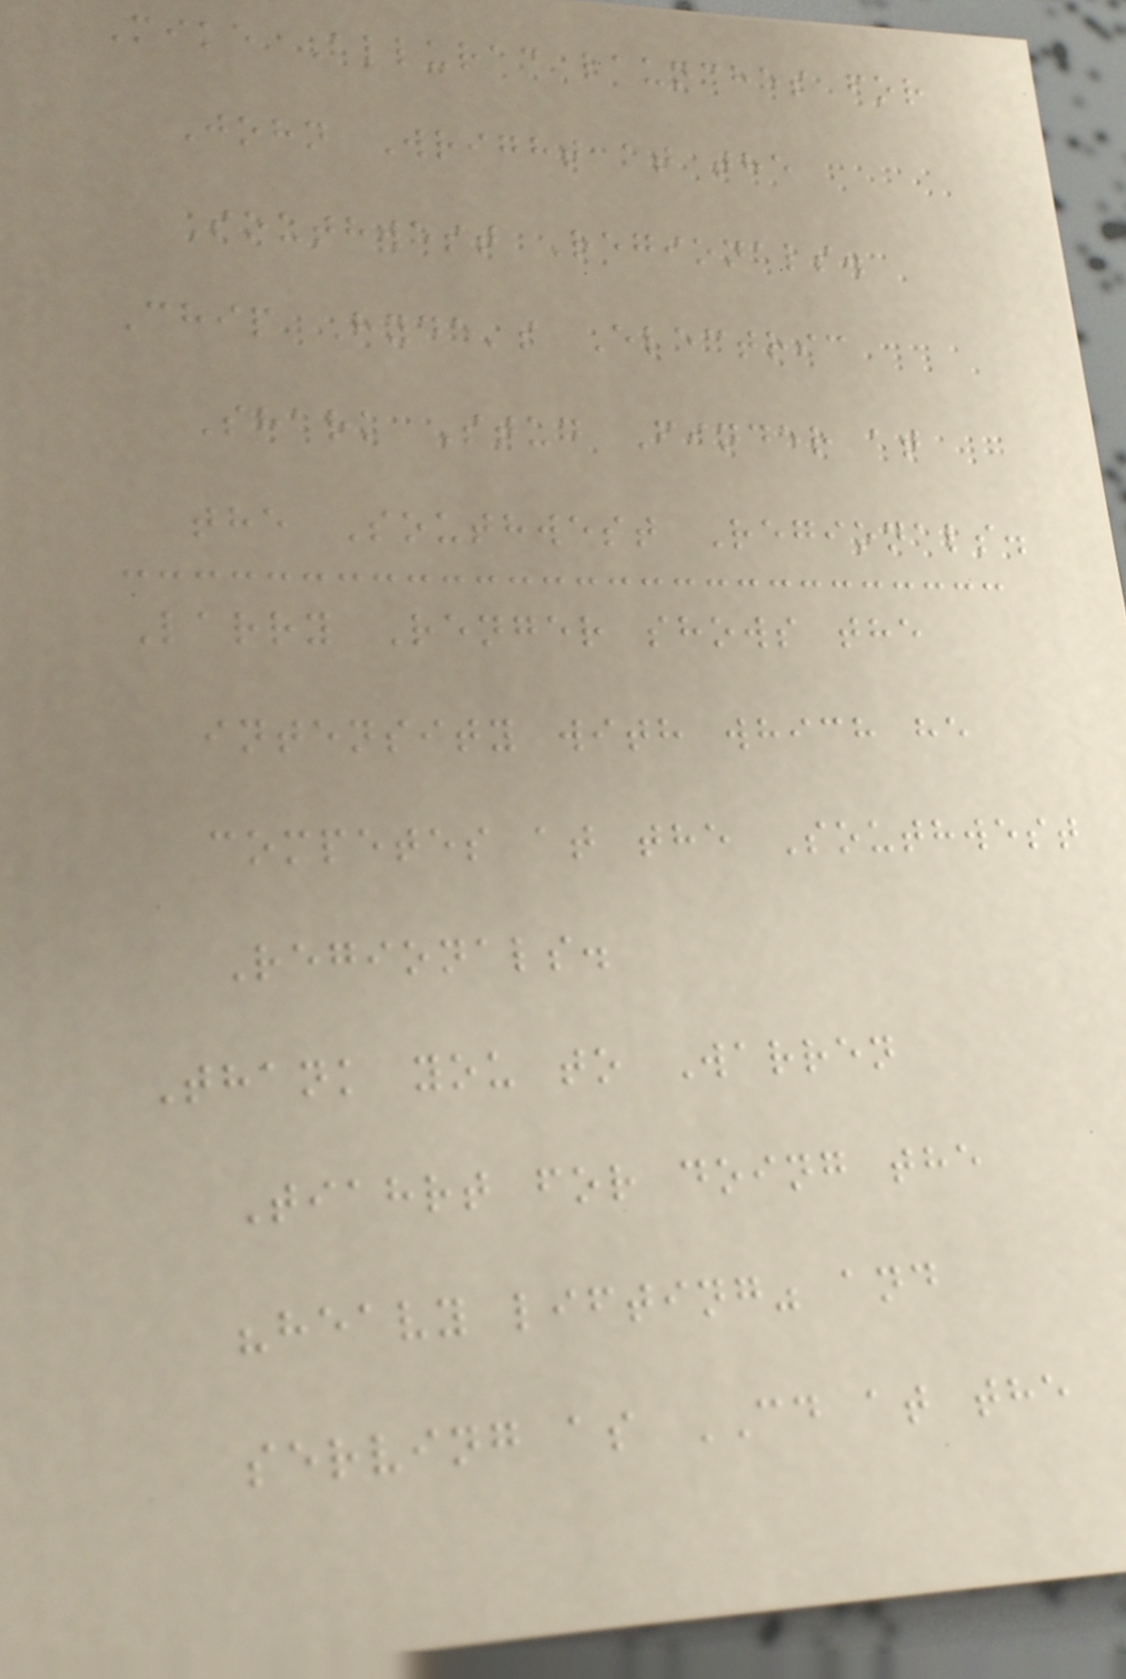Mike Allurac launches for
John Wright at the
Southwest Regionals.
Chip Hyde's Electric
Shark Stud Finder at
the Southwest Regionals.
Larry Renger shows the
intensity with which he
competes at the Southwest
Regionals.
Thank you to Warren
Tiahrt for doing the
"heavy lifting" and
serving as CD at the
